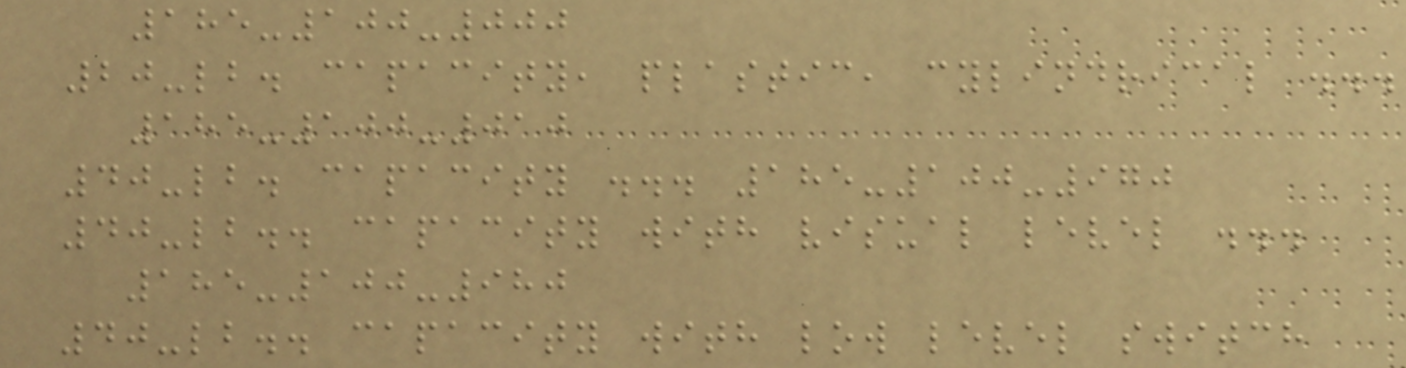185-100-000
20-lb. capacity, plastic, cylindrical ...
185-100-010
40-lb. capacity ... 185-100-970
40-lb.. capacity with visual level ...
185-100-980
40-lb.. capacity with low level switch
